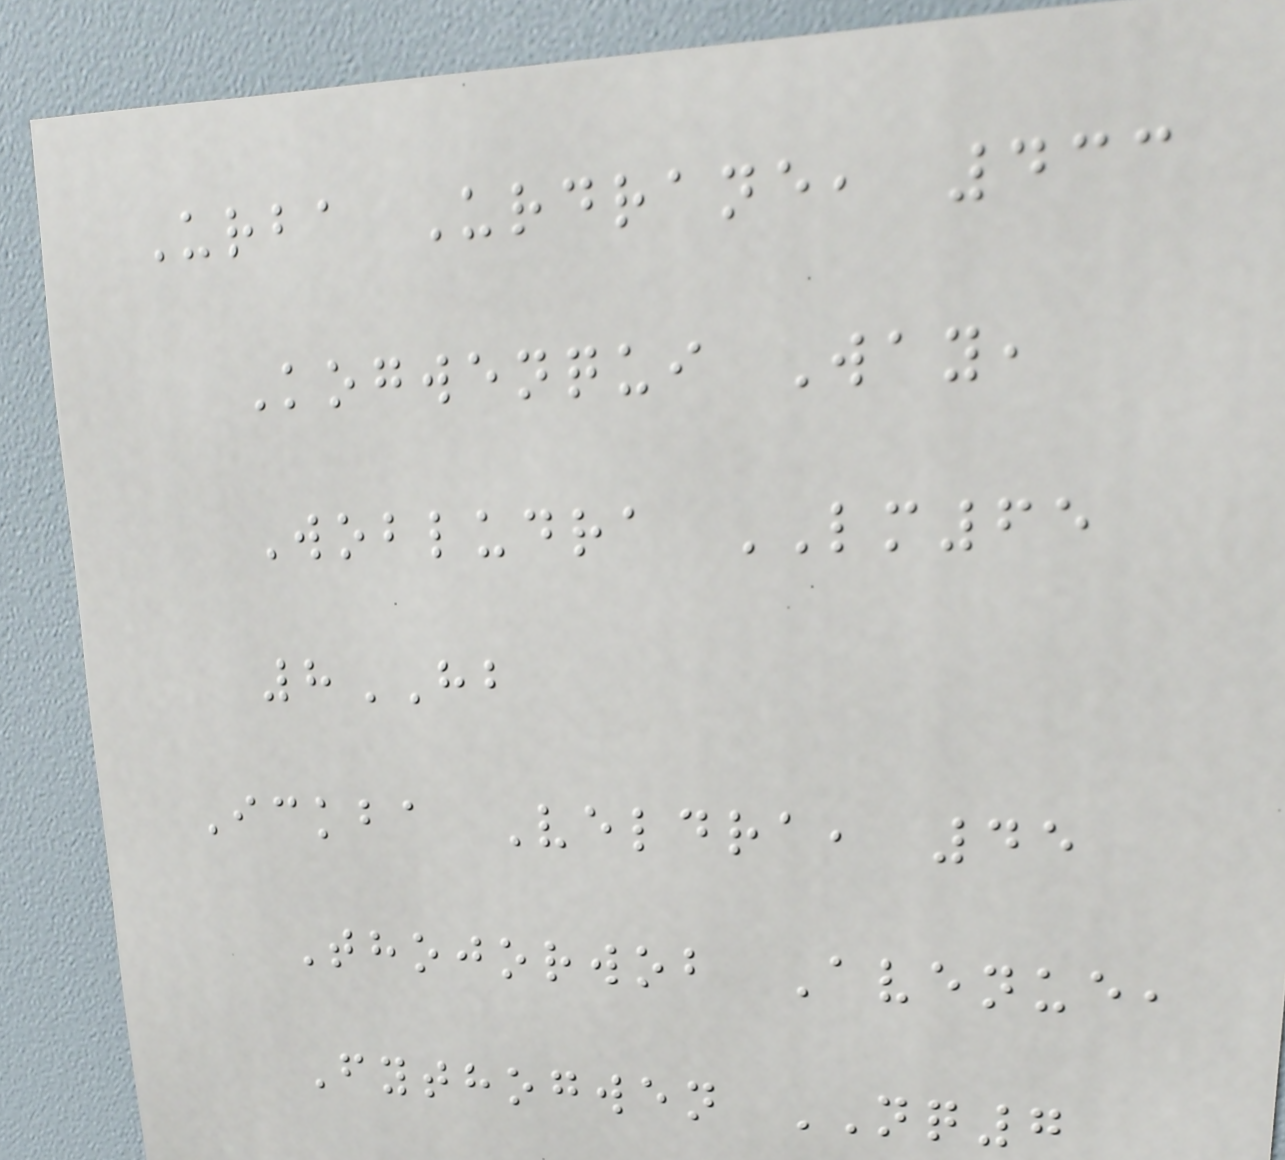Urba Urdrane, 433
Kogwenqui Way,
Wobludra LM65
8HB
Ickba Veldra, 45
Thojorwob Avenue,
Fythogwen NQ7
